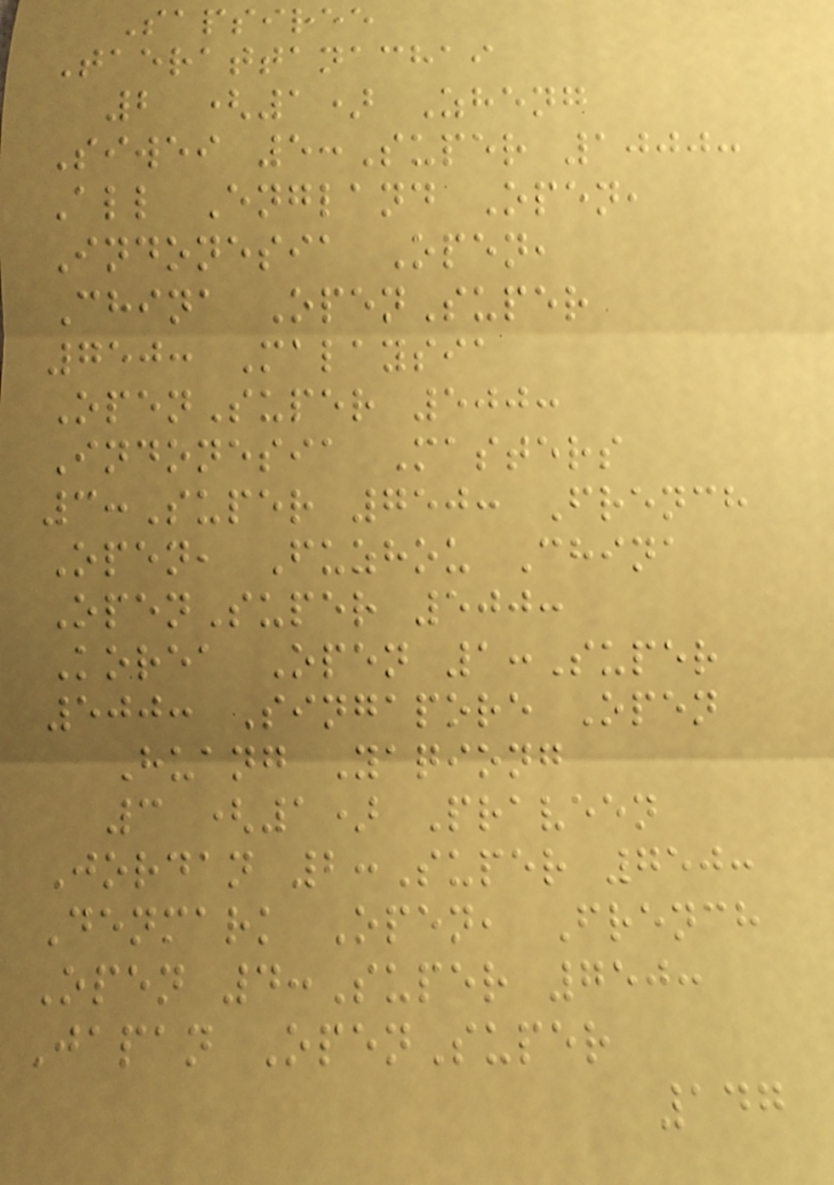Sapsiree
Taerattanachai
2 (1) Zheng
Siwei 5:Super 1000:
All England Open,
Indonesia Open,
China OpenSuper
750: Malaysia
OpenSuper 500:
Indonesia Masters
3:Super 750: French
Open, Fuzhou China
OpenSuper 500:
Korea Open 1:Super
500: Singapore Open
Huang Yaqiong
3 (1) Praveen
Jordan 2:Super 750:
Denmark Open, French
Open 4:Super 750:
Japan OpenSuper
147
